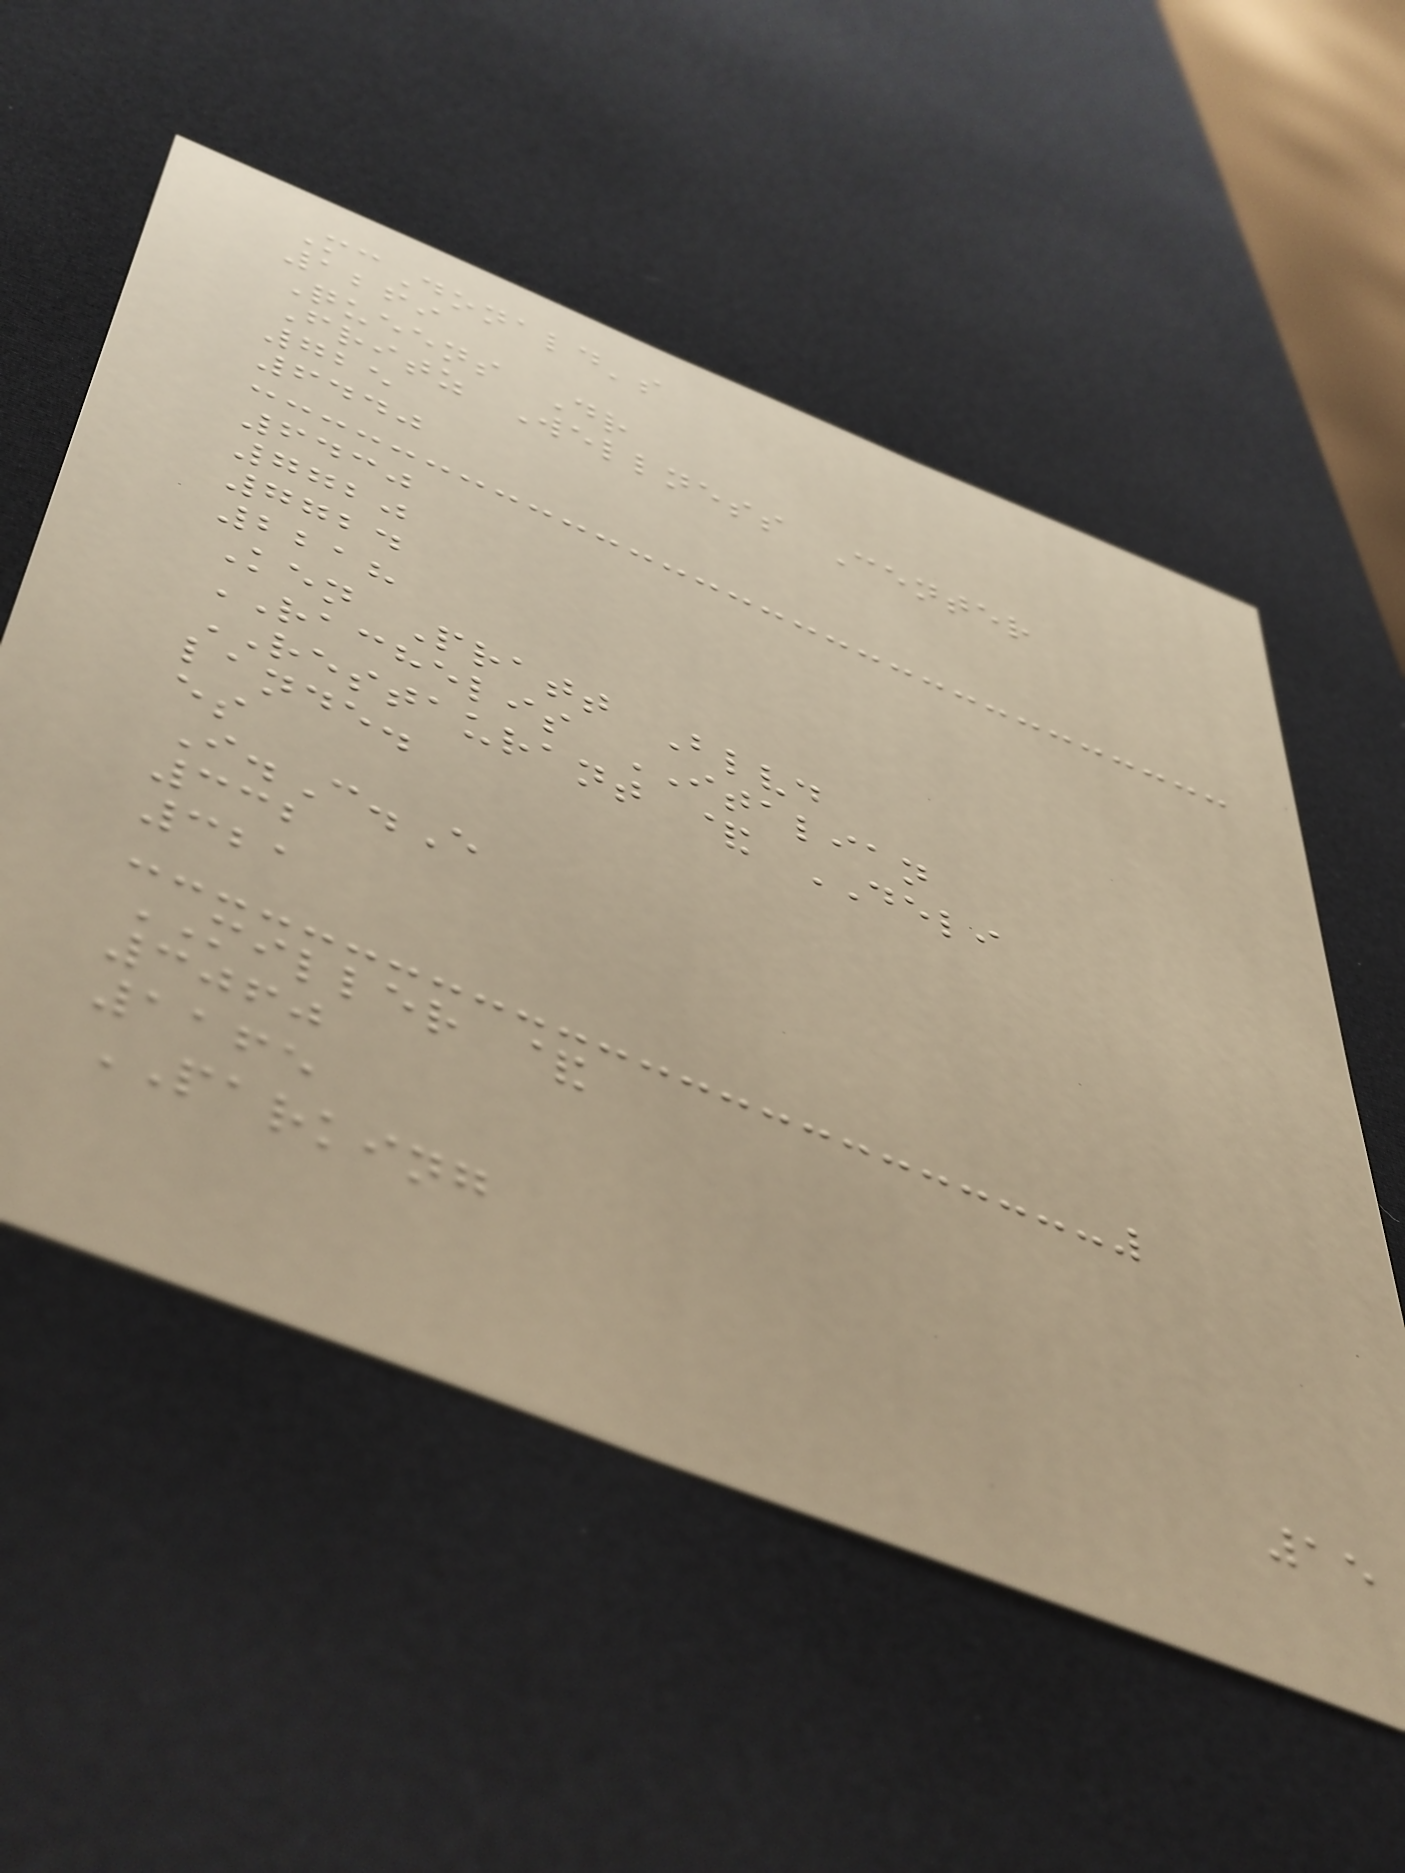McDonald's
1269
Queens Dr
Fritz Wellness Center
725
6440
6430
7720
7724
2218
Ken Pratt Blvd
RACHELIS ITALIAN
RESTAURANT & DELI
lande.
es
I.C.E
332
321
MILLER &
3060
1165
PARKING
15
